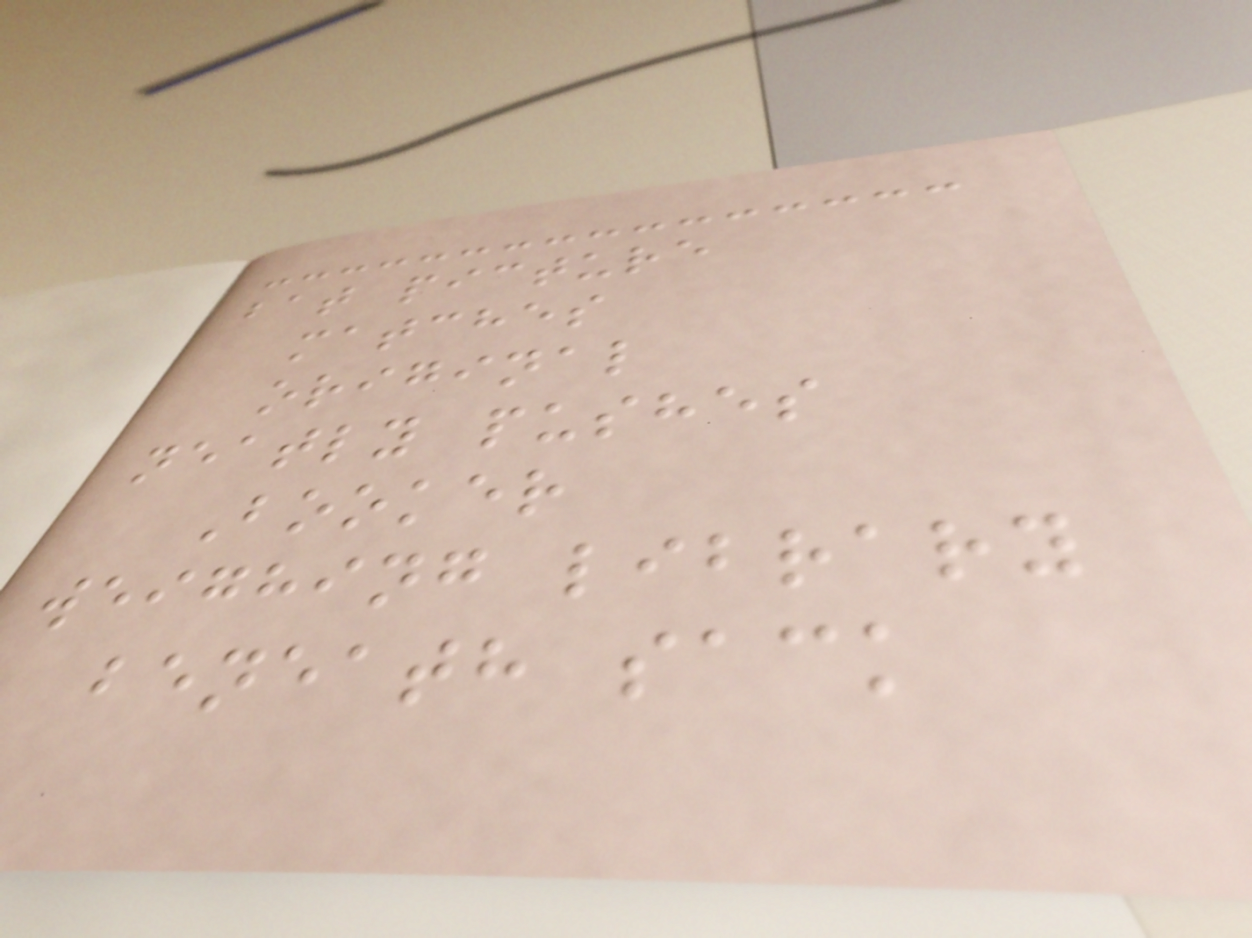bat picture
matches
original
neatly pushes
Booker
weighing library
beneath sack
